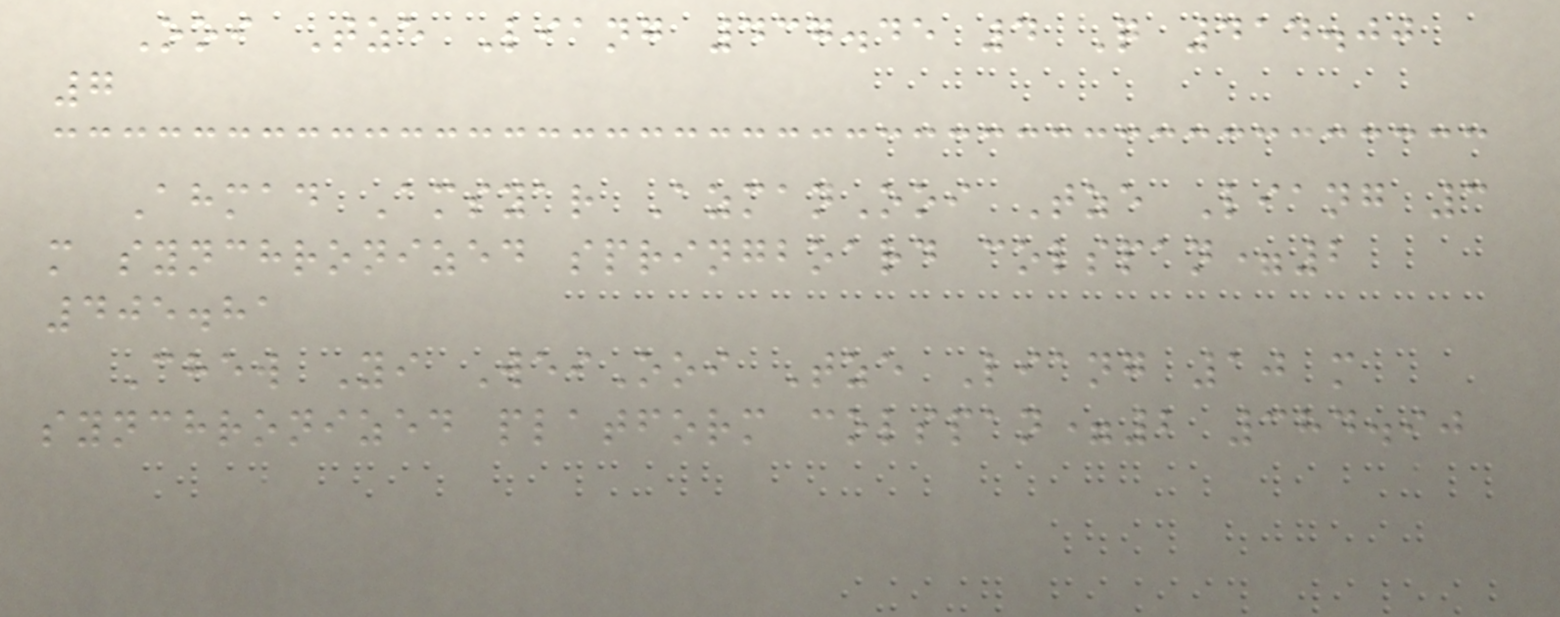Ooi Tze Liang 437.45 4 Q 414.00
7
Ahmad Amsyar AzmanOoi Tze Liang 3
m synchronized springboard colspan=2
405.81
Chew Yi WeiOoi Tze Liang 10 m
synchronized platform colspan=2 384.90
